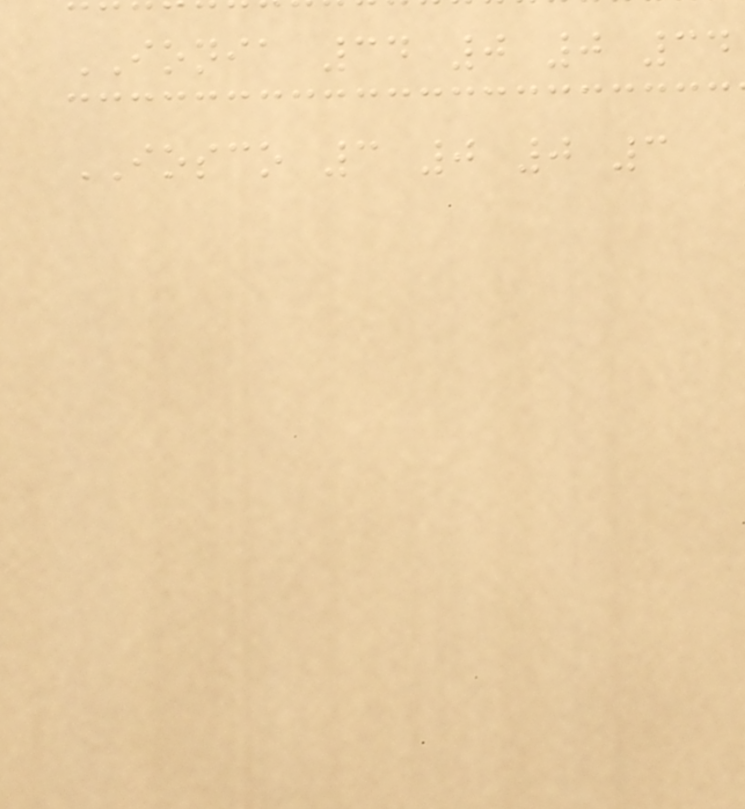IONIA 34 0 0 34
IOSCO 3 0 0 3
